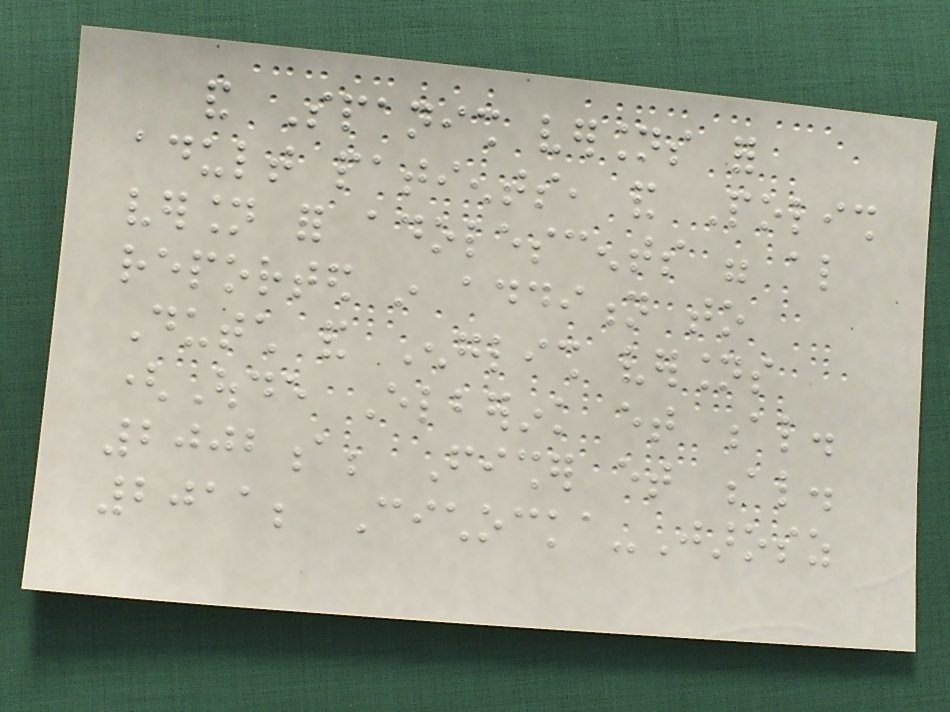and Spanish versions for
adult patients, and Polish
version for adolescents were also
reported in addition to
Dutch and English versions
(Oude Elberink et al.
2002a; Fisher et al.
2011; Cichocka-Jarosz
